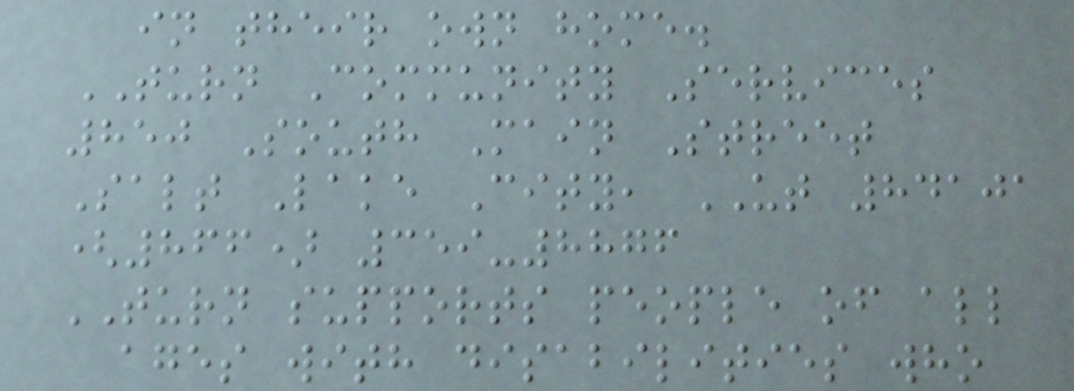in their own home.
TURN Community Services
850 South Main Street
Salt Lake City, UT 84101
(866) 359-8876
TURN supports people of all
ages with disabilities who
